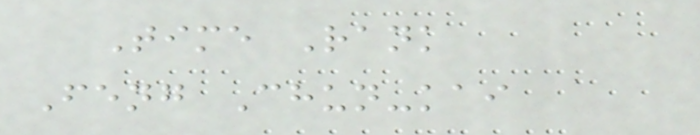Time Rank
Feng Chun-kai
